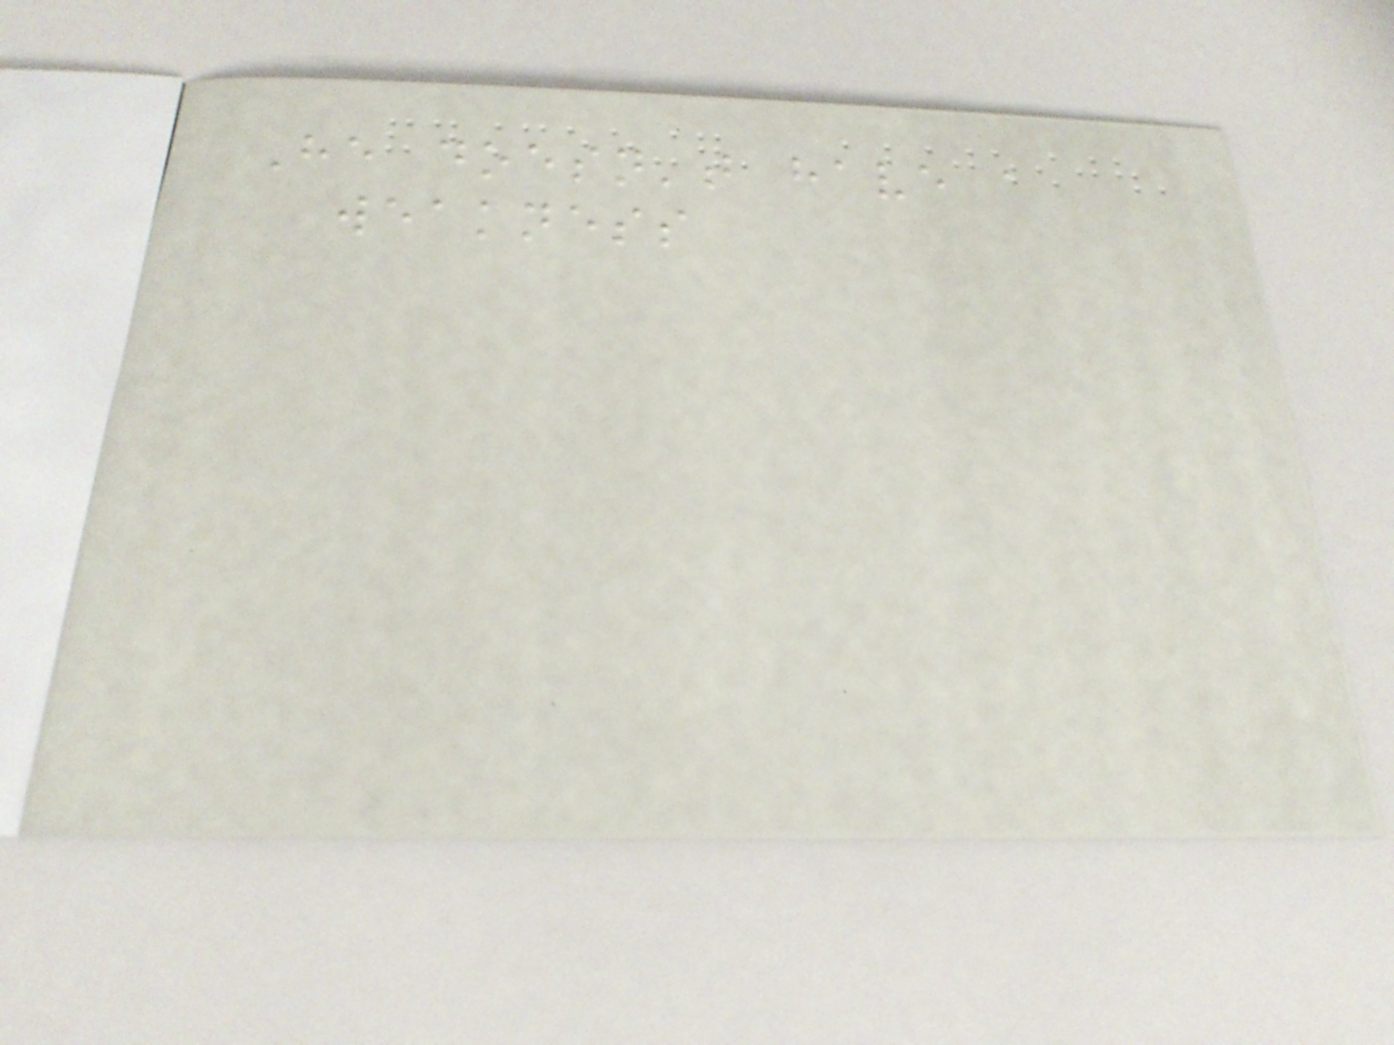He doesn't have a
weakness
